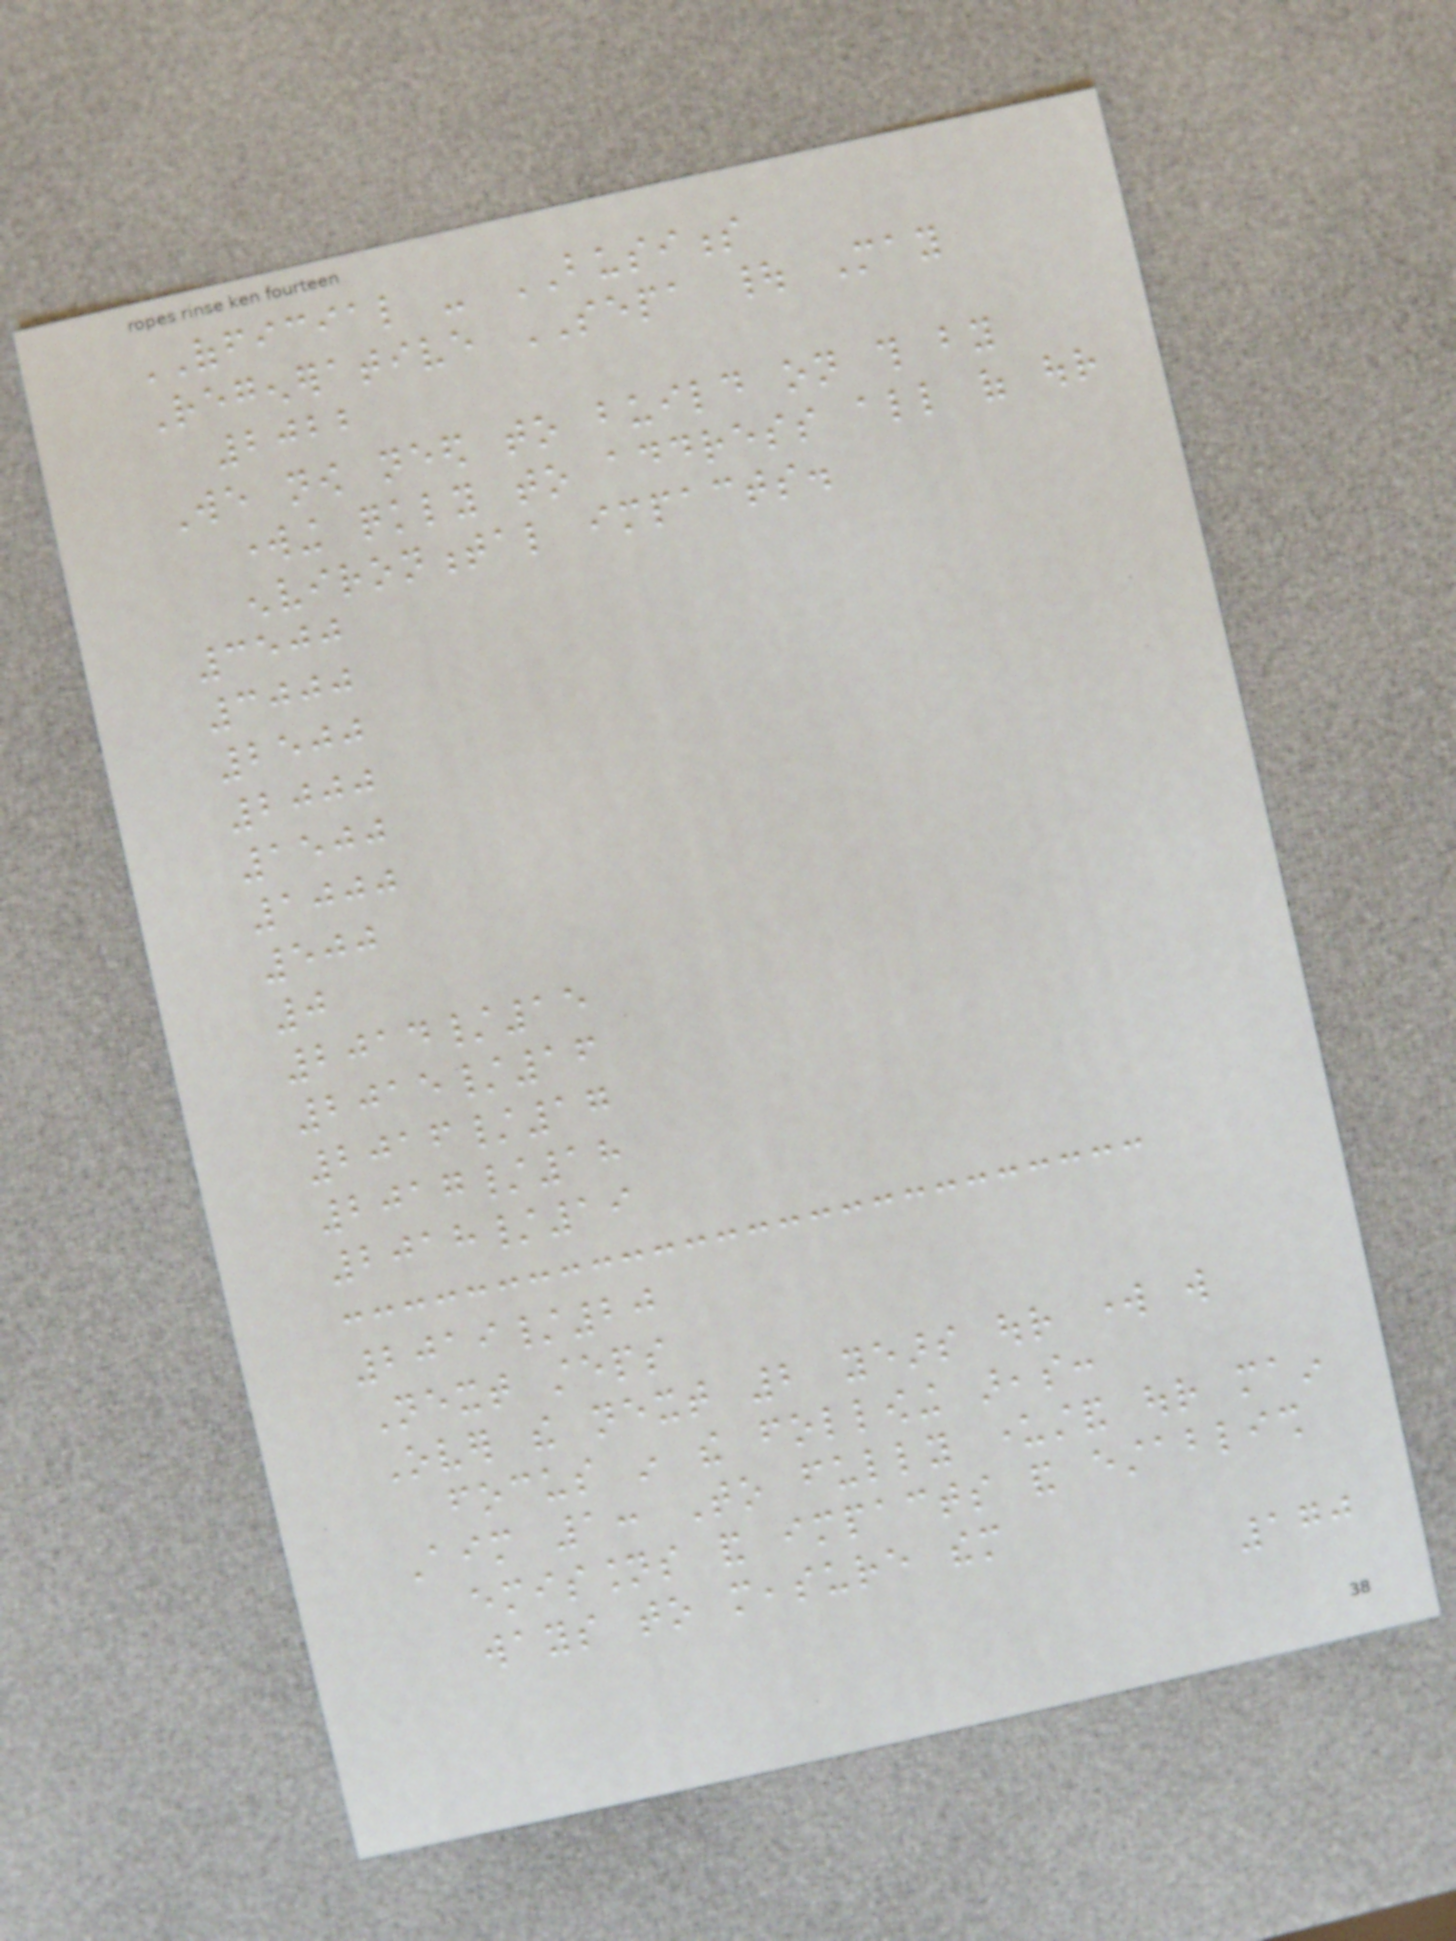OFFICIAL - BUSINESS
Regenerative SEPA | May
2022
We now need to build on this by
working quickly to address all of our
environmental impacts.
3500
3000
2500
2000
1500
1000
500
0
2014/15
2015/16
2016/17
2017/18
2018/19
2019/20
Next steps
Over the next 2 years our work will
focus in the following areas:
Aim 1: To fully understand our main
emissions and impacts and establish
ways to measure them
170
